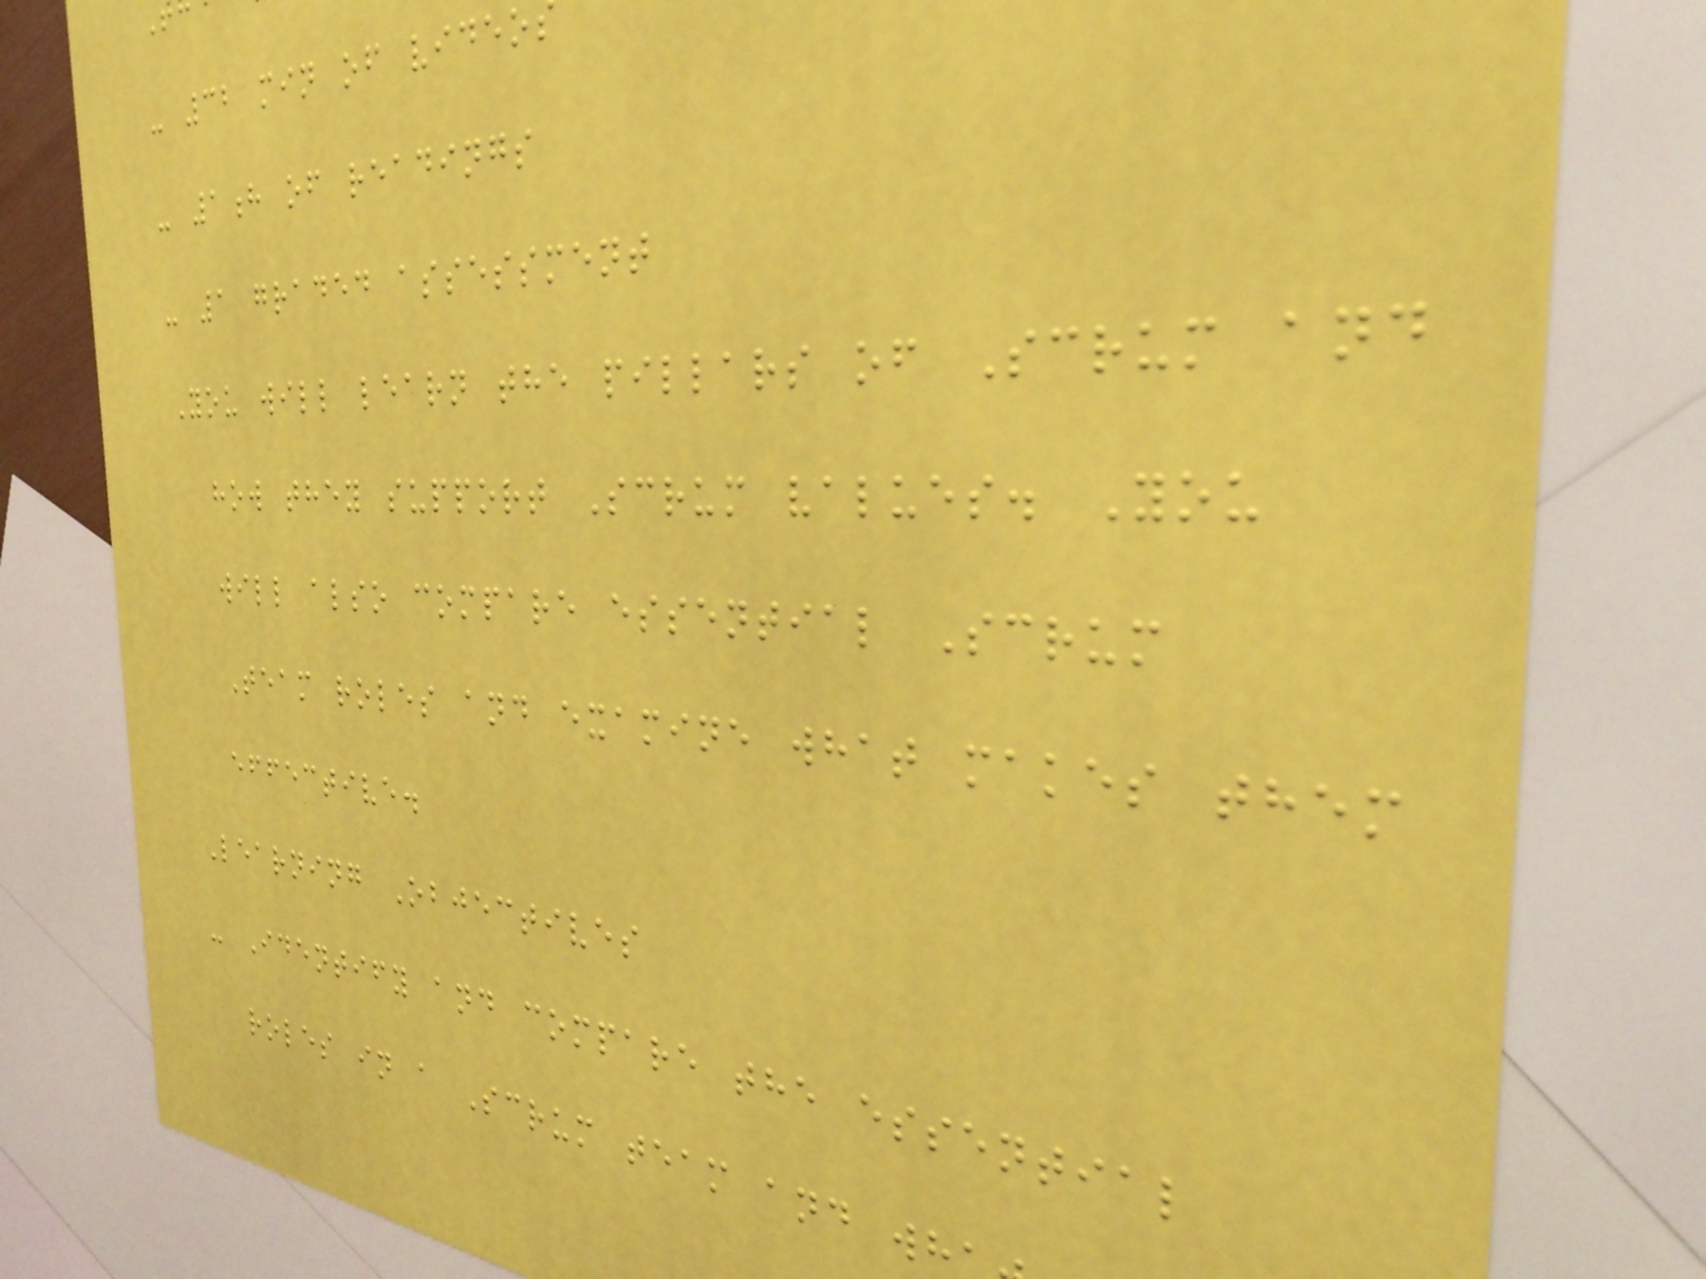- 32 min of video
- 1h of readings
- 1 graded assessment
You will learn the pillars of Scrum and
how they support Scrum values. You
will also compare essential Scrum
Team roles and examine what makes them
effective.
Learning Objectives
- Identify and compare the essential
roles in a Scrum team and wh
